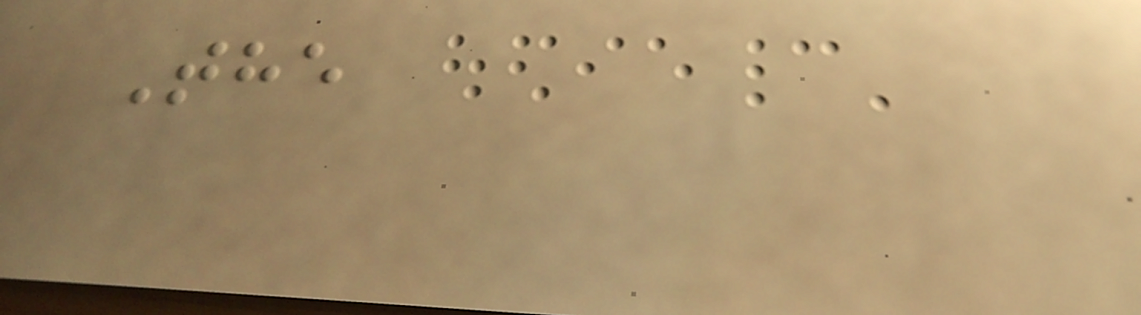The
